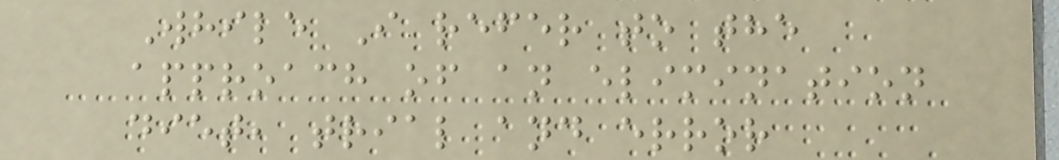While I refer to the
approach of an elimination
diet, trial and error
